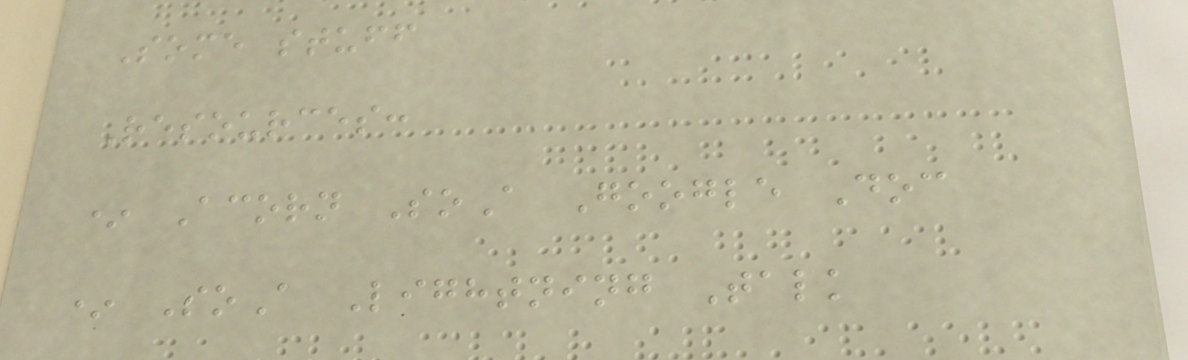Some stuff
Resources:
* Acorn SoA Google Doc
* SoA Lightning Talk
